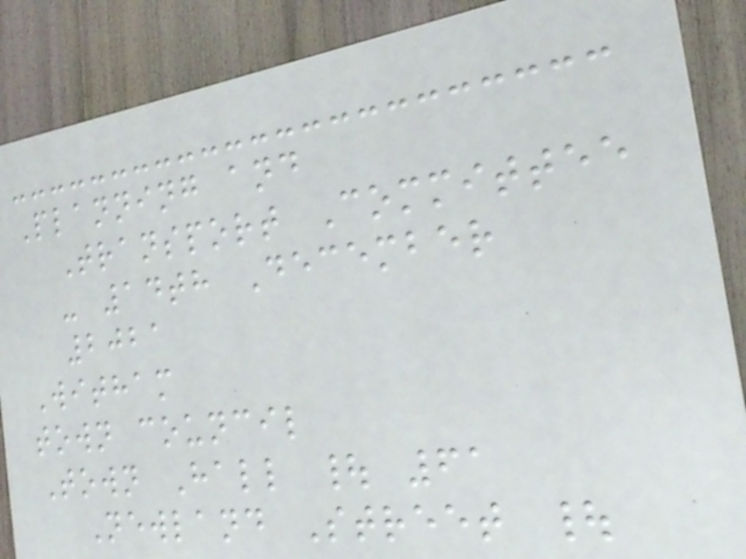Planning and
Transport Committee
- 14th December
2021
Witham
town council
Town Hall | 61
Newland Street |
